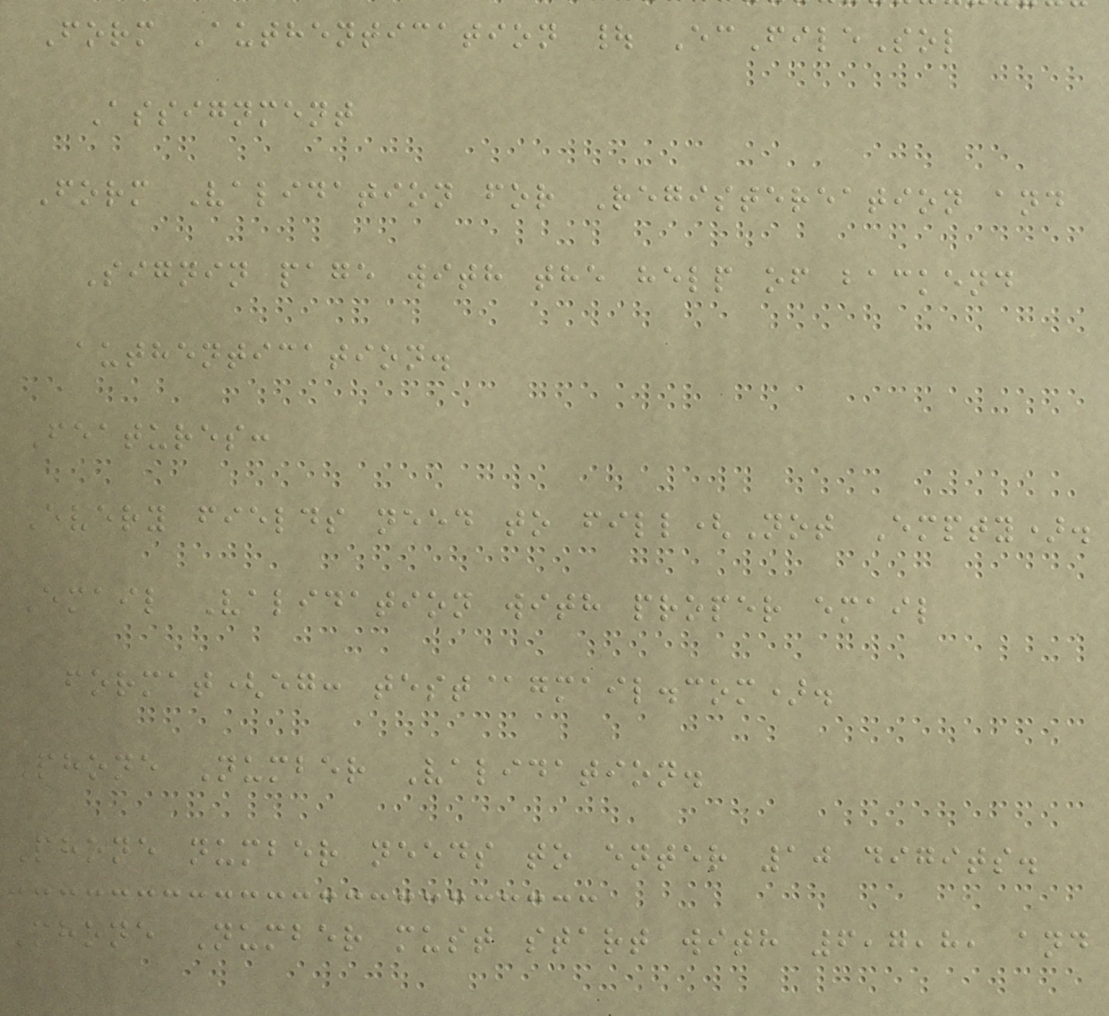Form Authentication | EcFileSol
Assignment
Form Validation for Registereation and
Signin page with the help of backend
authentication.
Features:
Every fields need to fill(Not Empty).
Email Validation with proper email
format(eg: test@gmail.com).
Phone Number Validation.
Phone number needs to enter 10 digits.
Phone Number must start with 6,7,8, and
